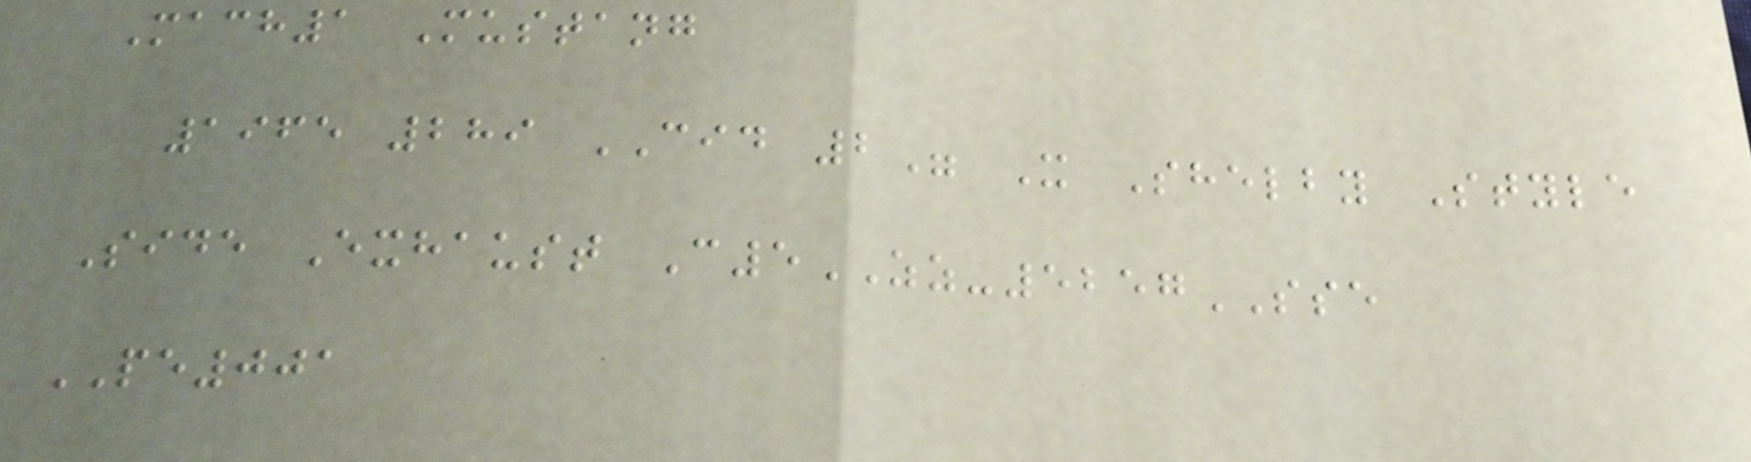Mach1 Mustang
1965 289 CID 2" X Shelby Style
Side Exhaust C5ZZ-5257SSE
PE001
